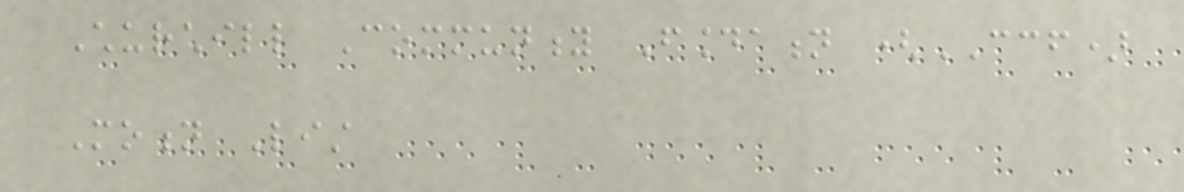Churchill Community Foundation (CCF)
Motion List
